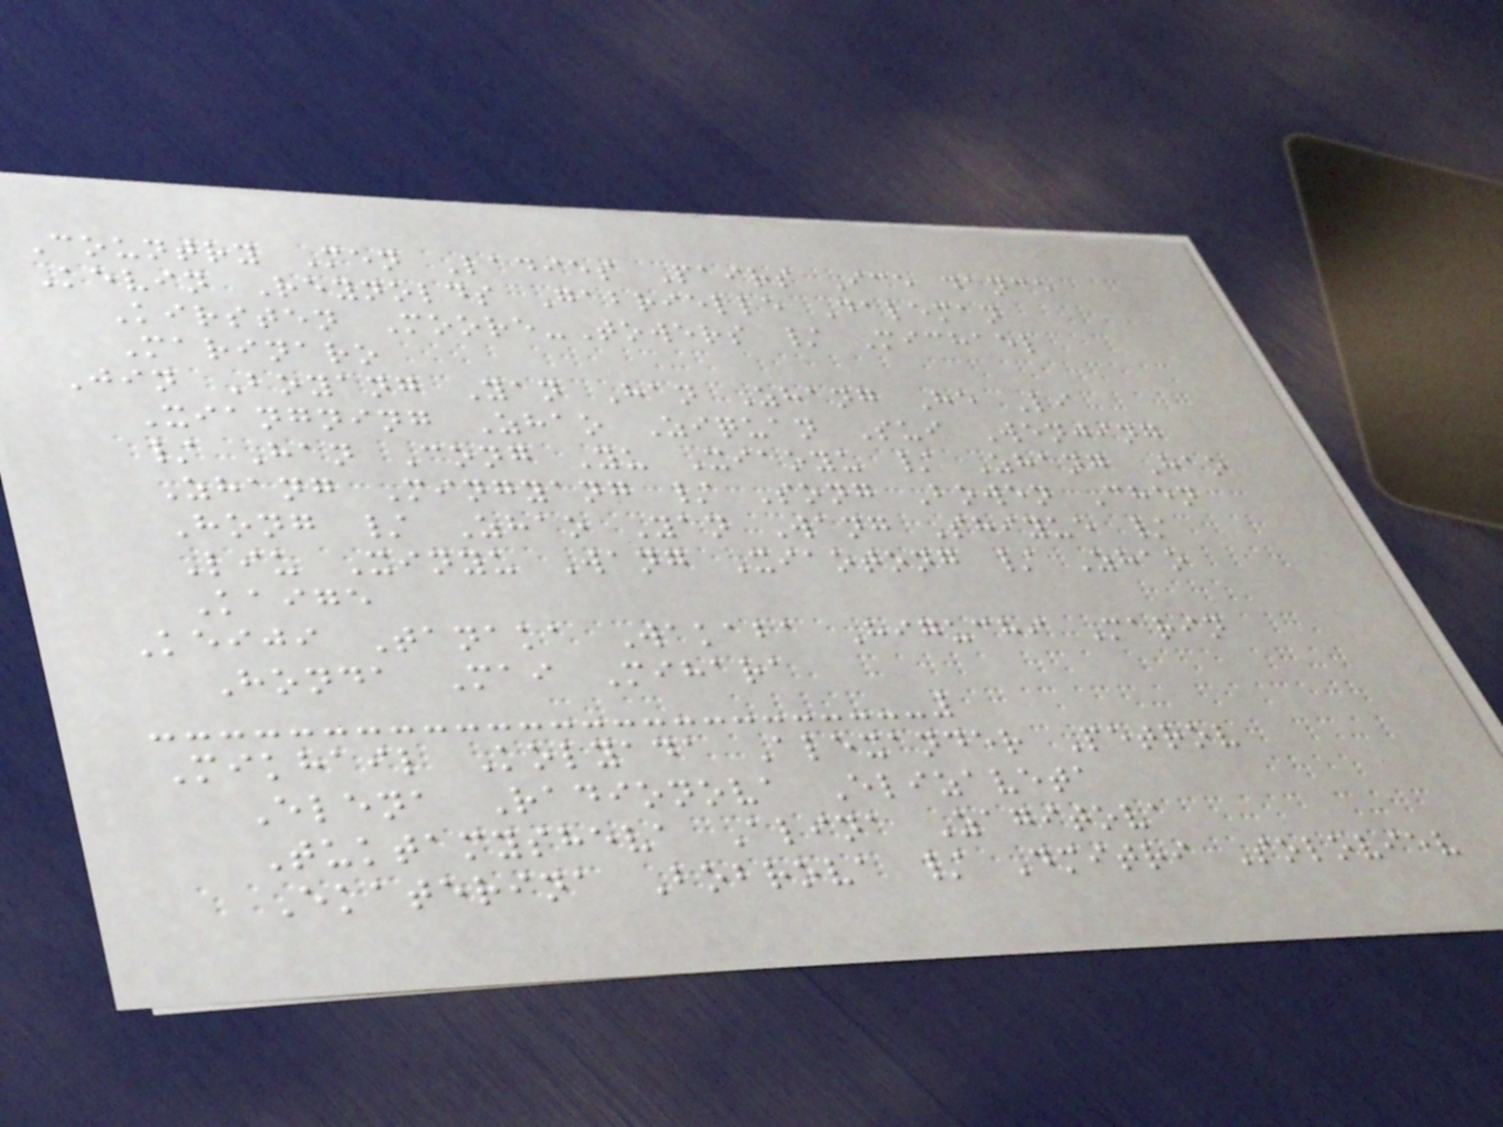Country Men Ladies Pairs Ice dance
Kevin Reynolds Gabrielle Daleman
Kirsten Moore-Towers / Michael
Marinaro
Jin Boyang Yan Han Zhang He Li
Xiangning Zhao Ziquan Sui Wenjing
/ Han Cong Yu Xiaoyu / Zhang Hao
Zhang Mingyang / Song Bowen Chen
Hong / Zhao Yan Wang Shiyue /
Liu Xinyu Wang Xiaotong / Zhao
Kaige
Keiji Tanaka Wakaba Higuchi Marin
Honda Mai Mihara
Mikhail Kolyada Alexander Petrov
Elena Radionova Elizaveta
Tuktamysheva Alina Zagitova
Ekaterina Bobrova / Dmitri Soloviev
